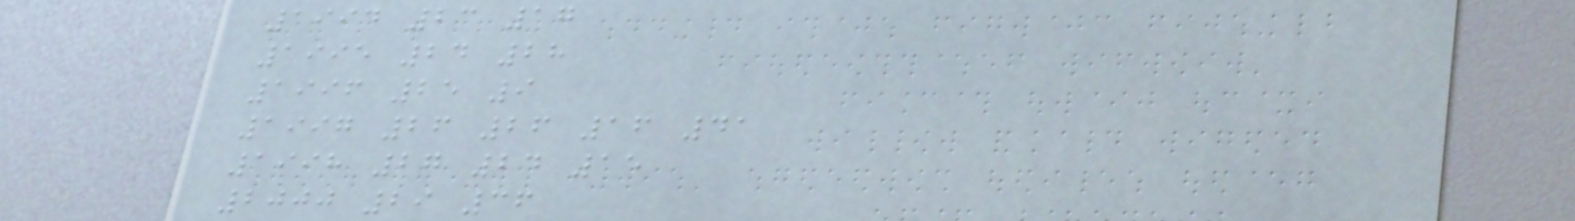1994 23 17
1995 24 28
1996 25 9
1997 26 26 16 41
1998 27 24 15
2000 29 36
